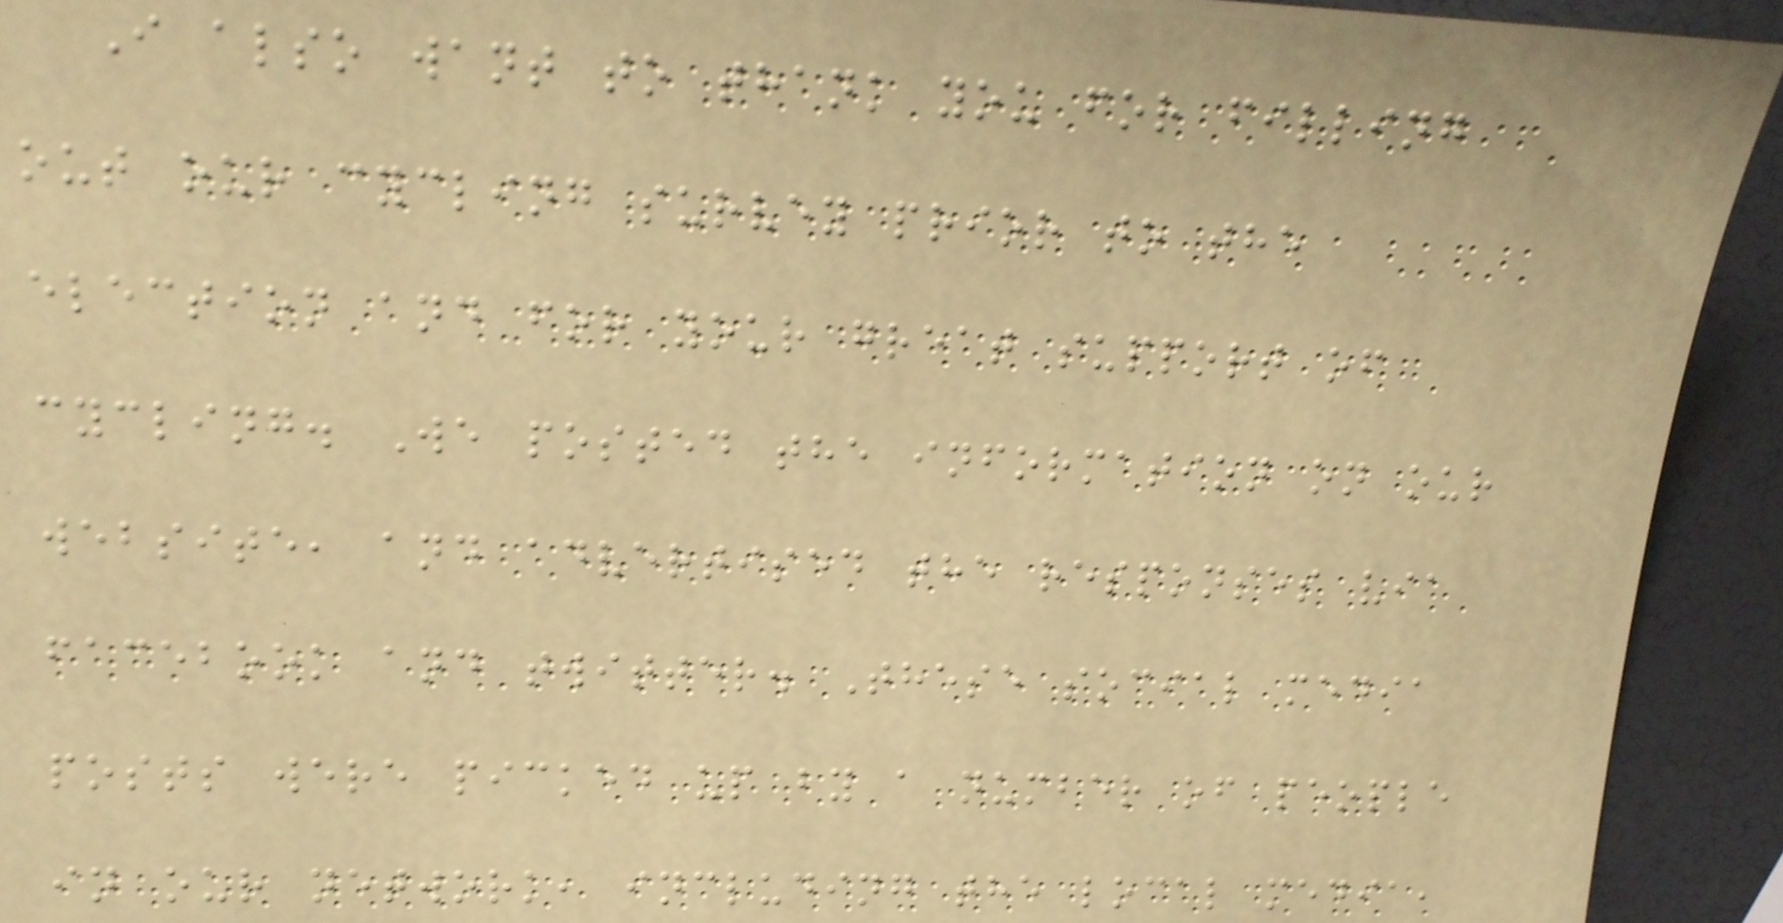I also want to thank you for filling
out our cycling survey prior to the
election and for your great support of
cycling. We posted the information on our
website, and advertised the responses via
facebook and twitter. These social media
posts were picked up by a number of people
in our network, including the local media,
